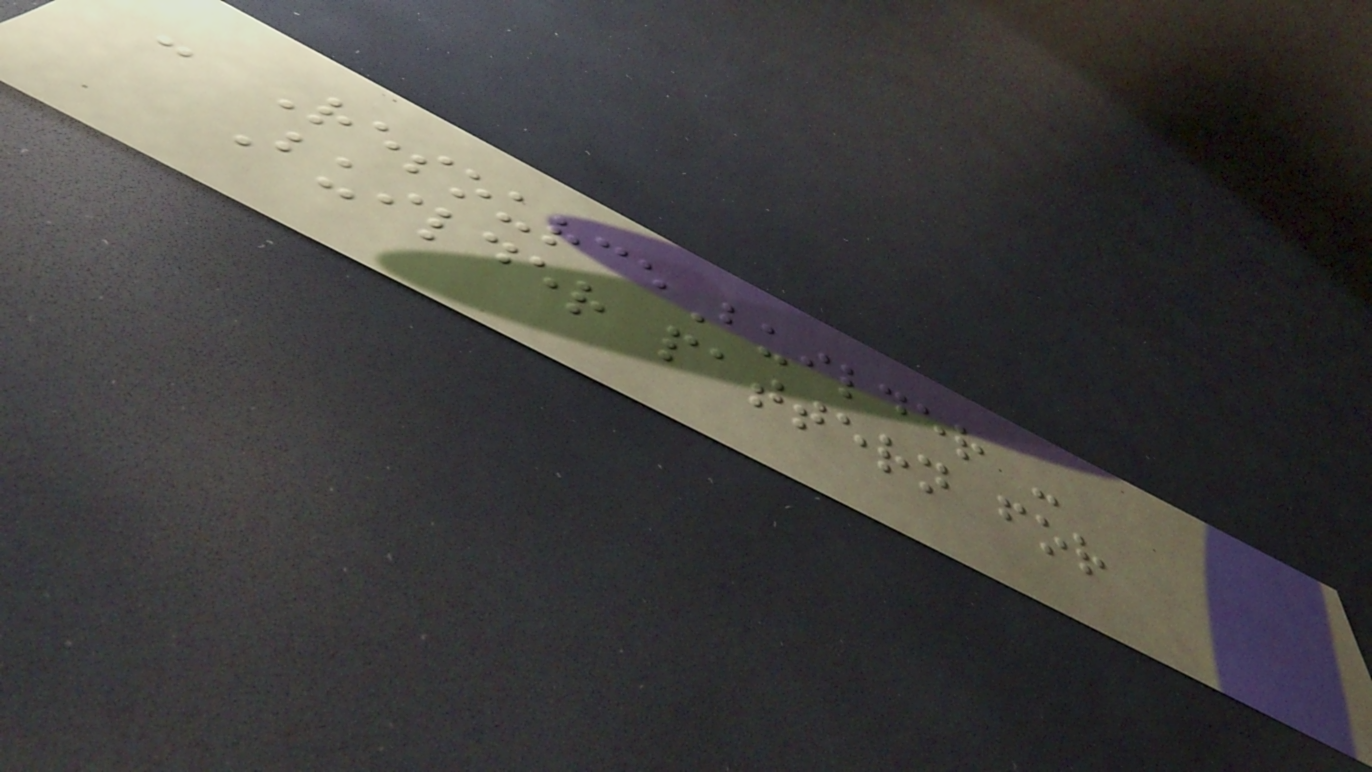- ResourceBuilder -
Builder pattern for
